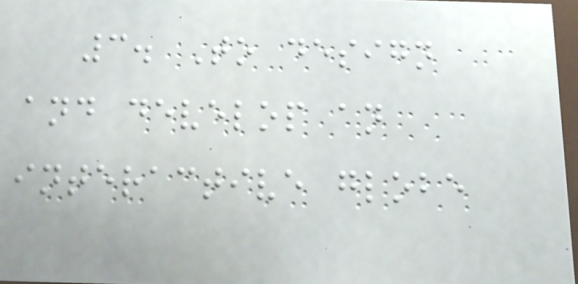3. To design
and develop an
interactive globe
